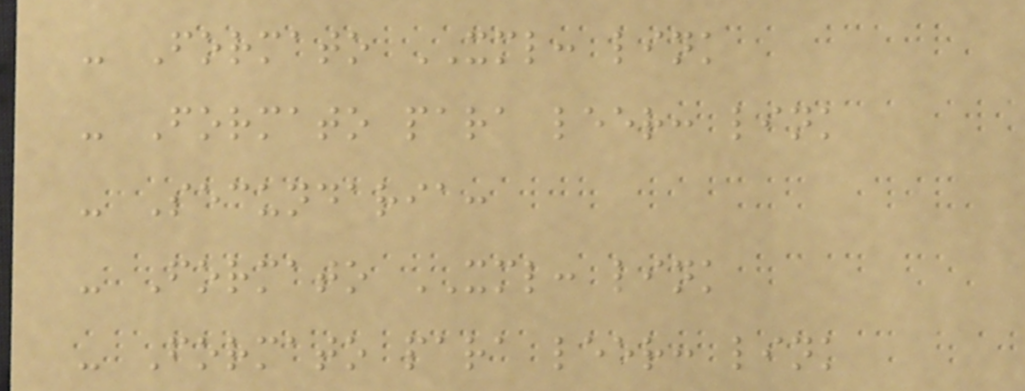- Formato XML: link
- Formato para leer: link
- Secundaria:
- Formato XML: link
- Formato para leer: link
